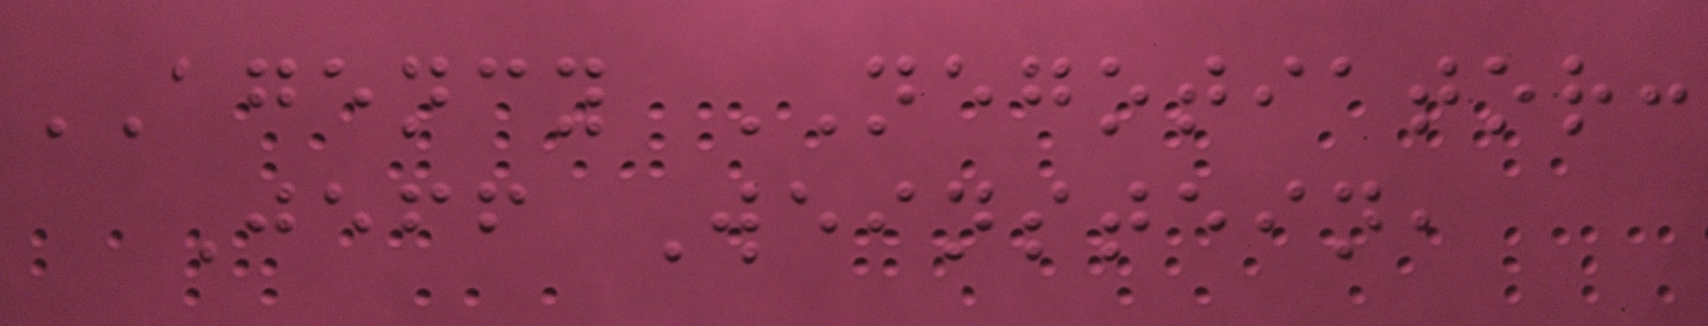AGENCY NEGOTIATOR:
Jeff Weinstein,
